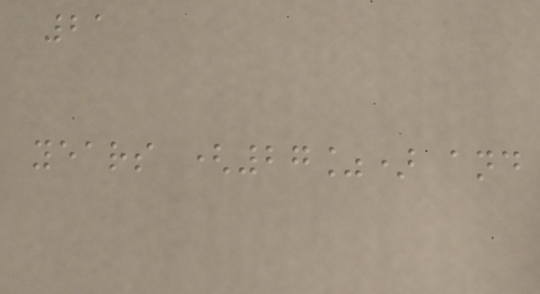21
years (27%) and
